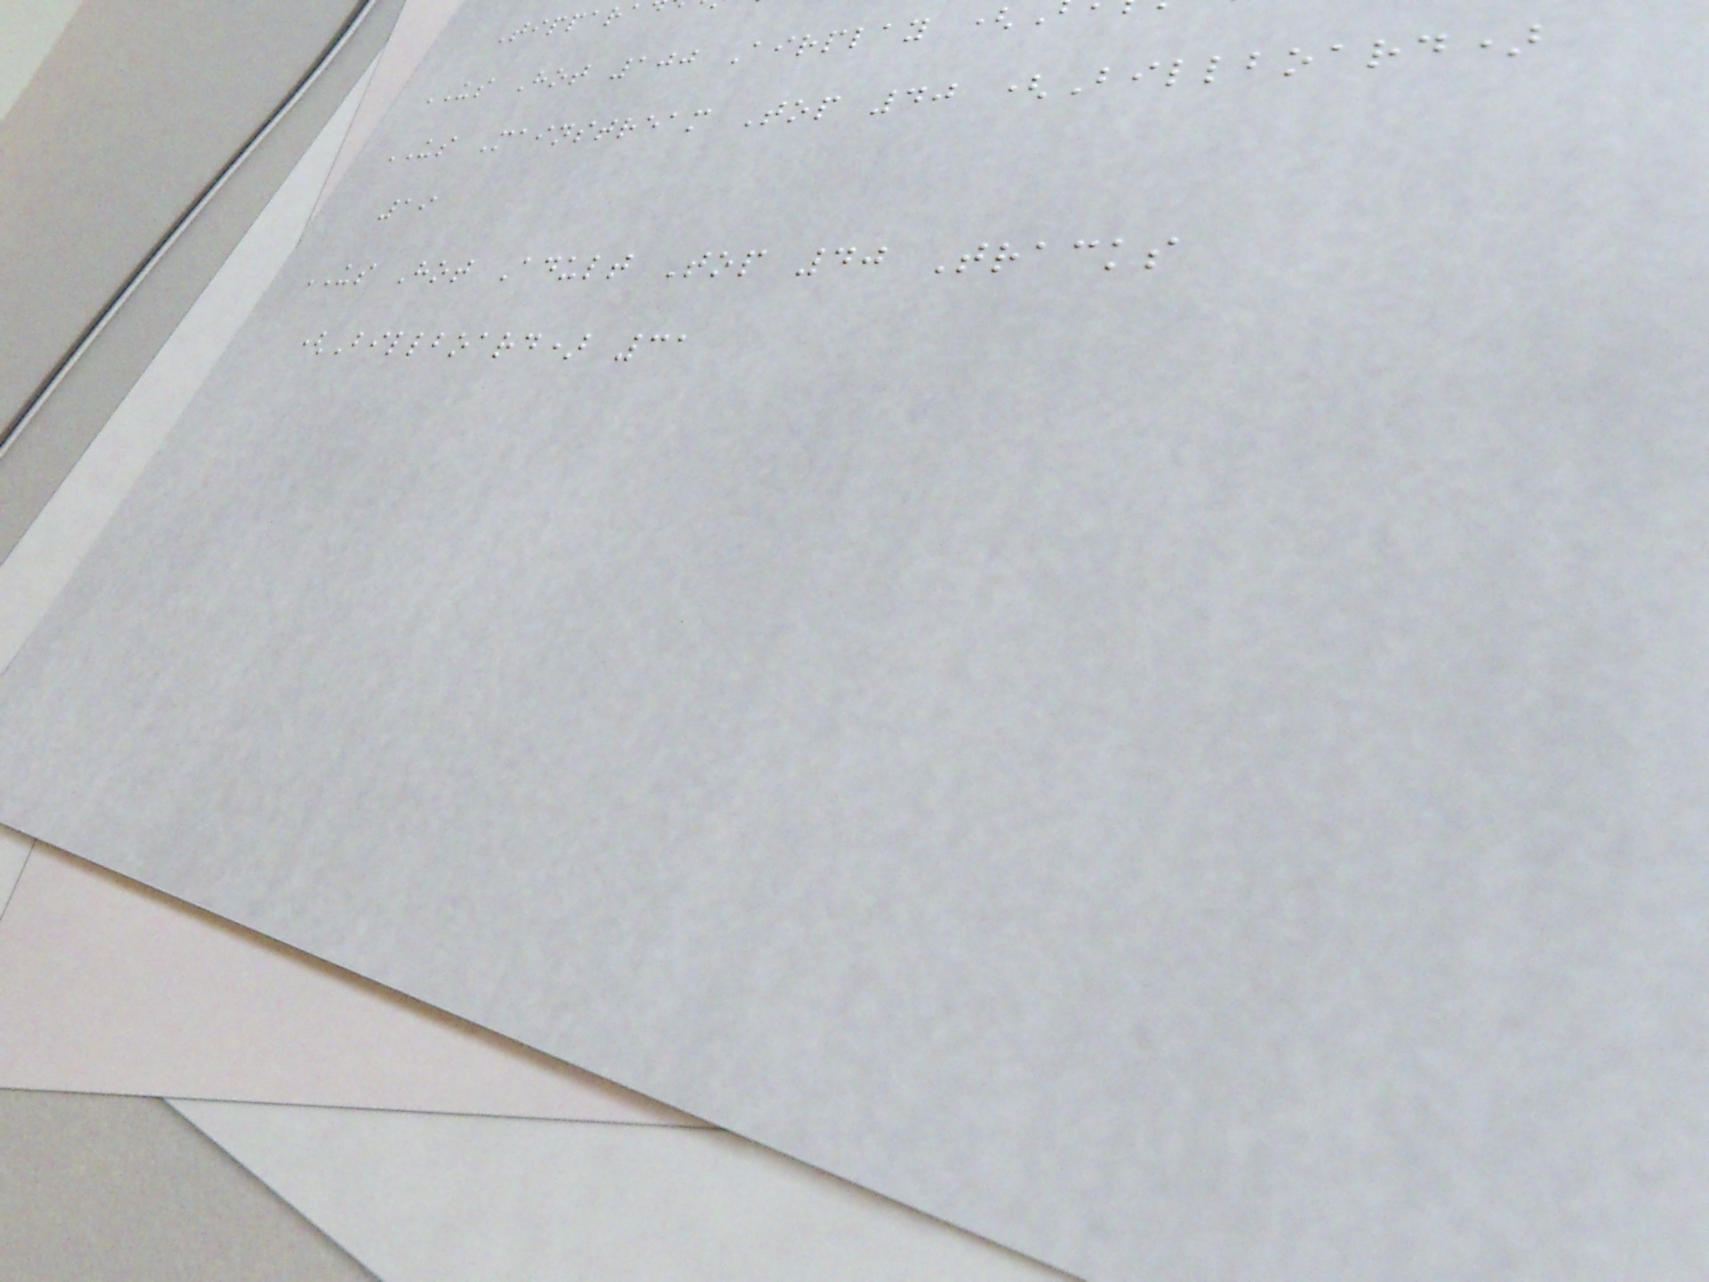Tippara
US Hot 100 Airplay (
US Mainstream Top 40 (Billboard)
19
US Hot Adult Top 40 Tracks
(Billboard) 31
